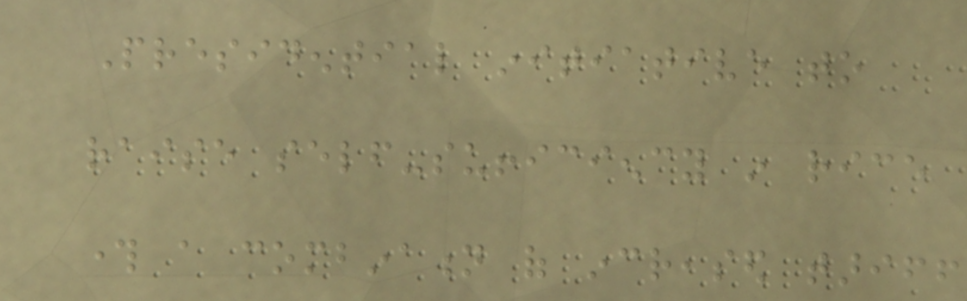Presidential initiative to
raise self-sufficiency in rice
through a combination of increased tariff
